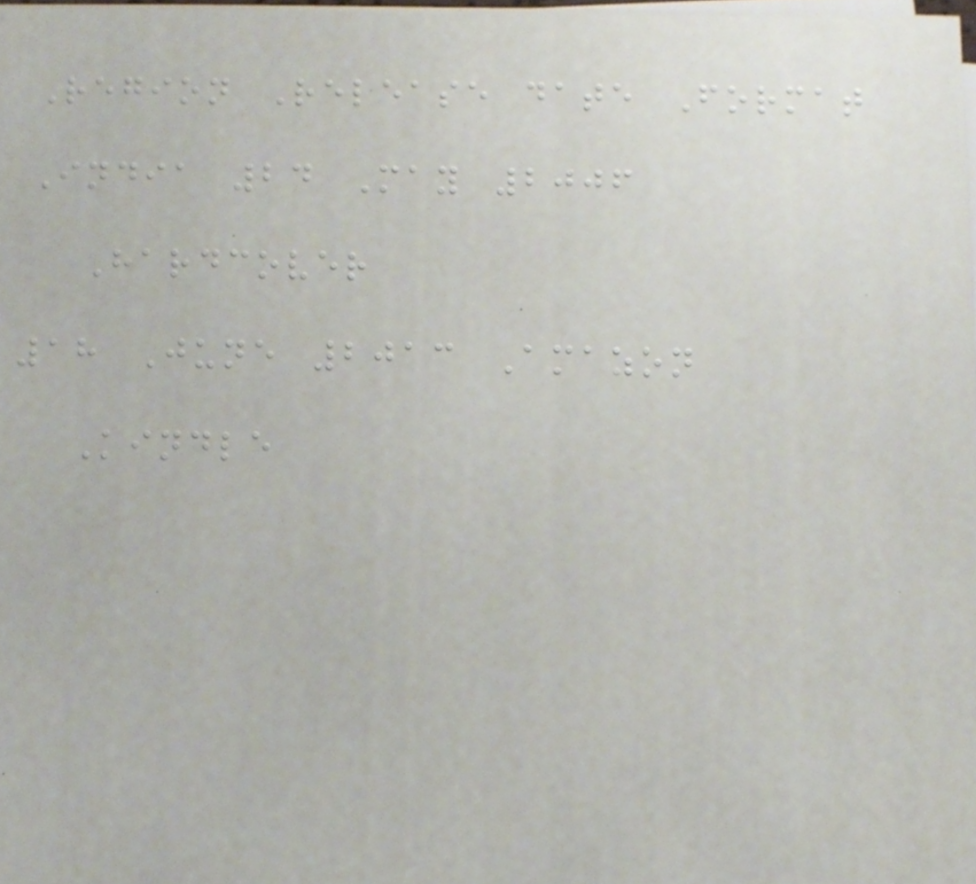Region Release date Format
India 24 May 2006
Hardcover
18 June 2013 Amazon
Kindle
